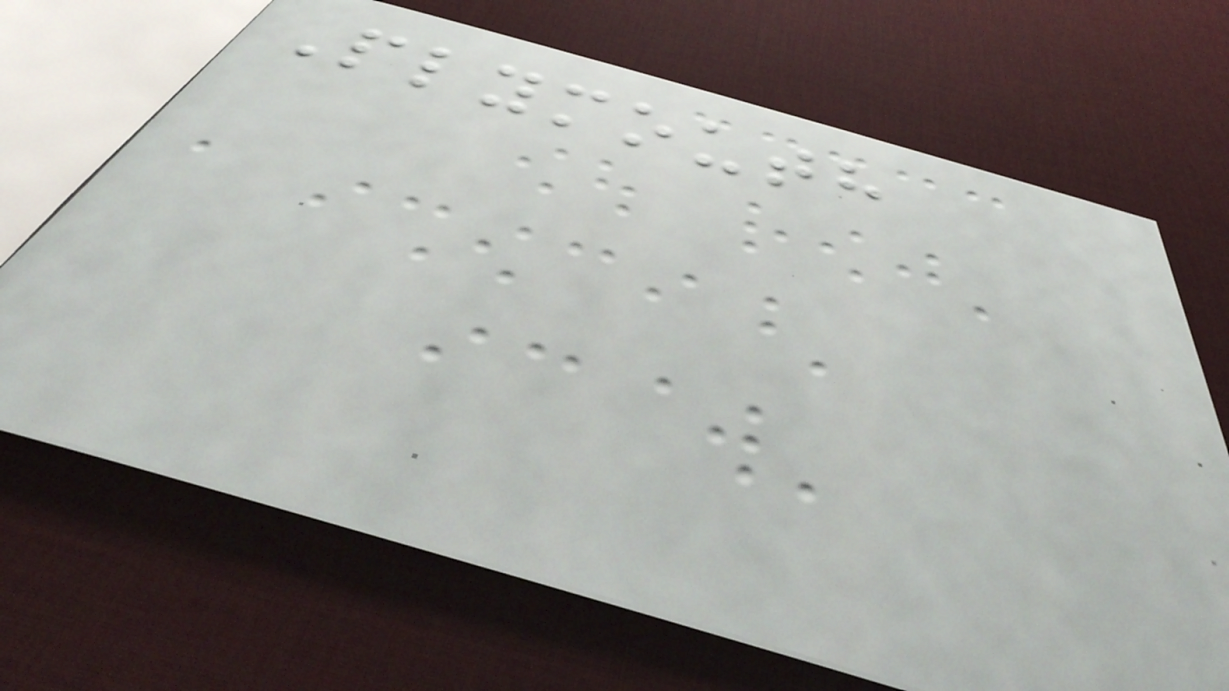Plymouth
